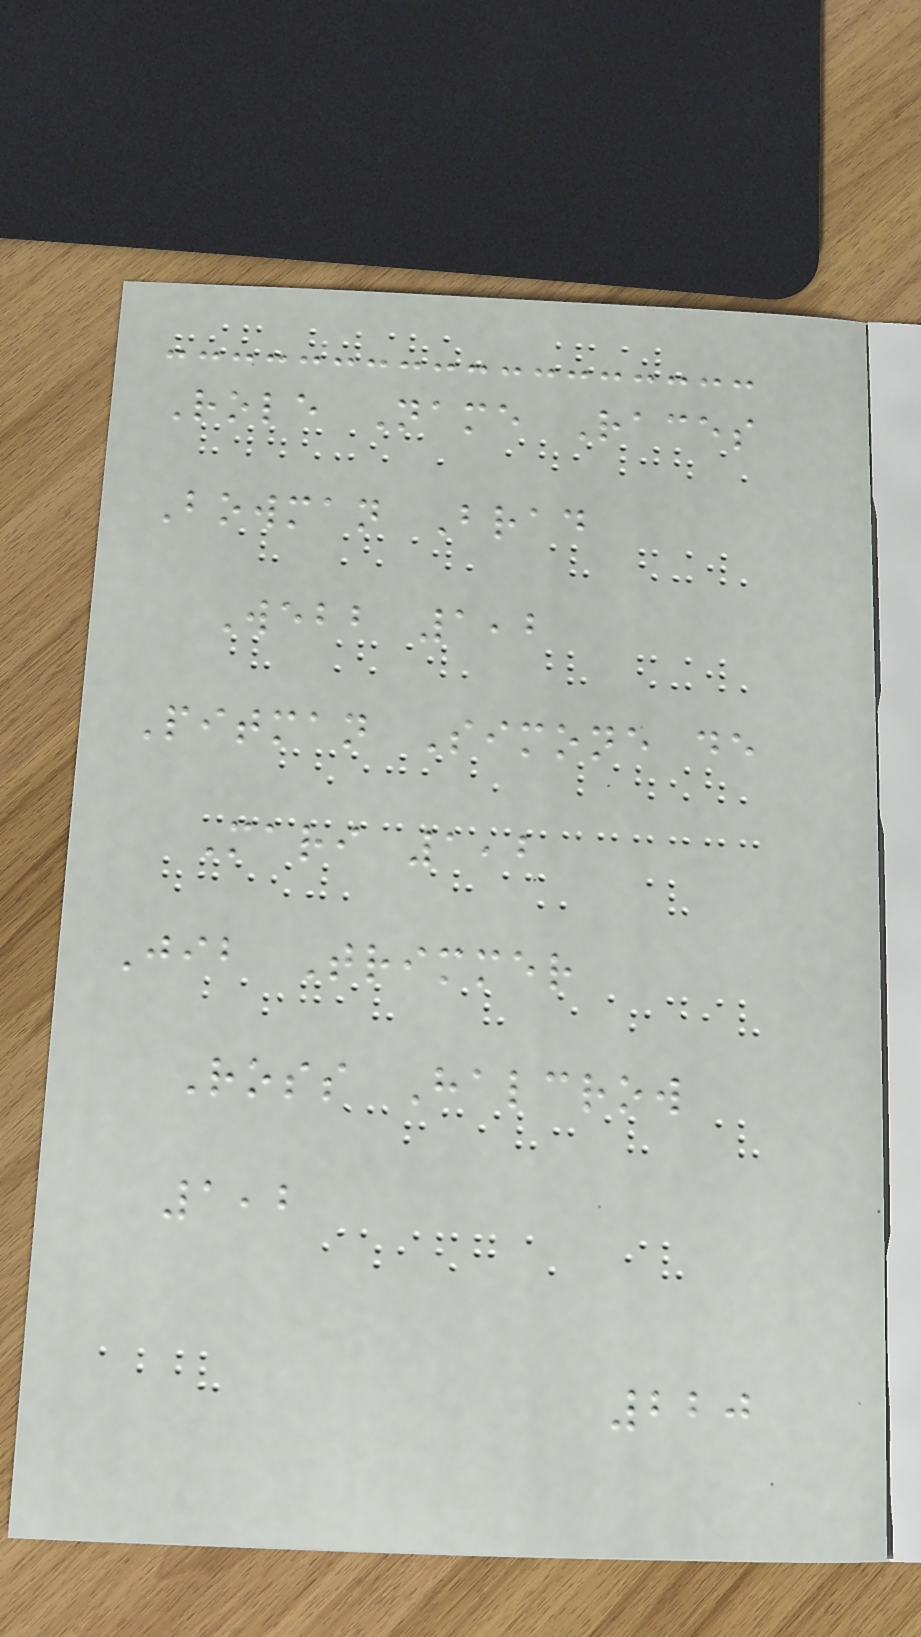Role Name Races
Bowman Brad
Webb 1,2
Pitman Simone de
Mari 1,2
Jib Trimmer
Ross Halcrow
1,2
220
